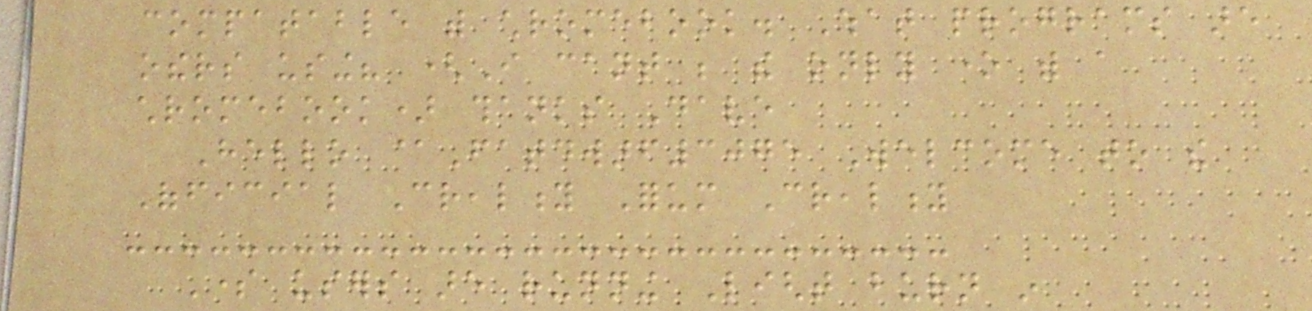compatable with chromebook. What programs are
others using? (I cant be the only one with a
chromebook) thanks Dave
Hello @Fatdwarf3075 Welcome to the
Official Creality Forum Creality
Some users are running Light burn in
